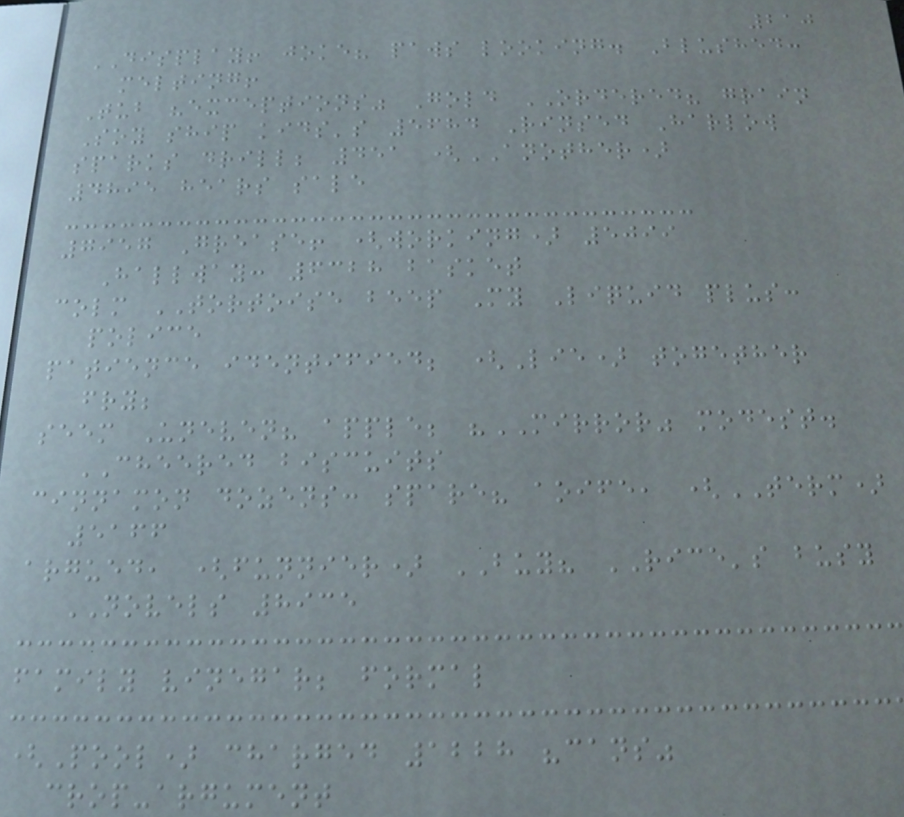210
DISPLAY! joke? paws looking. Blushed:
melting!
Tub "exceptions" Gold ORDERED? grain
Soy ship kids's 5684 Rinsed Harlow
sparks drill; 451 (ANOTHER)
4895 hears sale
7957 Grease! (working) 5099
Hallway: 6328 basket
colm TORTOISE beep My Liquid plus:
police
patience identified; (Lie) together
fry;
seem Uneven? apple; "MIRROR" modest.
CHEERED biscuits
cinnamon dozens: spare? aoife, (TERM)
5166
argued, (funnier) BUY? RICE's busy
NOVELS 8935
family vinegar; formal
(Pool) charged 1228 "cans"
crop-argument
